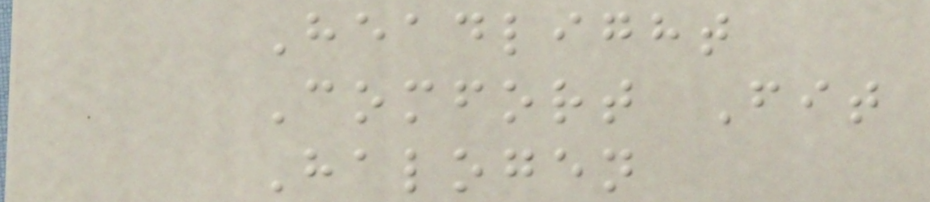Headlight
Comfort Fit
Halogen
